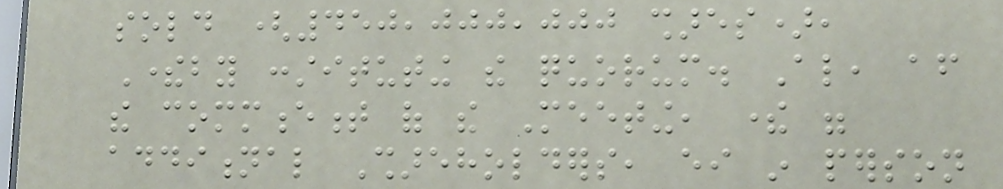sold (450,000,000 shares),
Thereby constituting the quorum. Also, after
the commencement of the Meeting, there were
additional Shareholders, either in person
